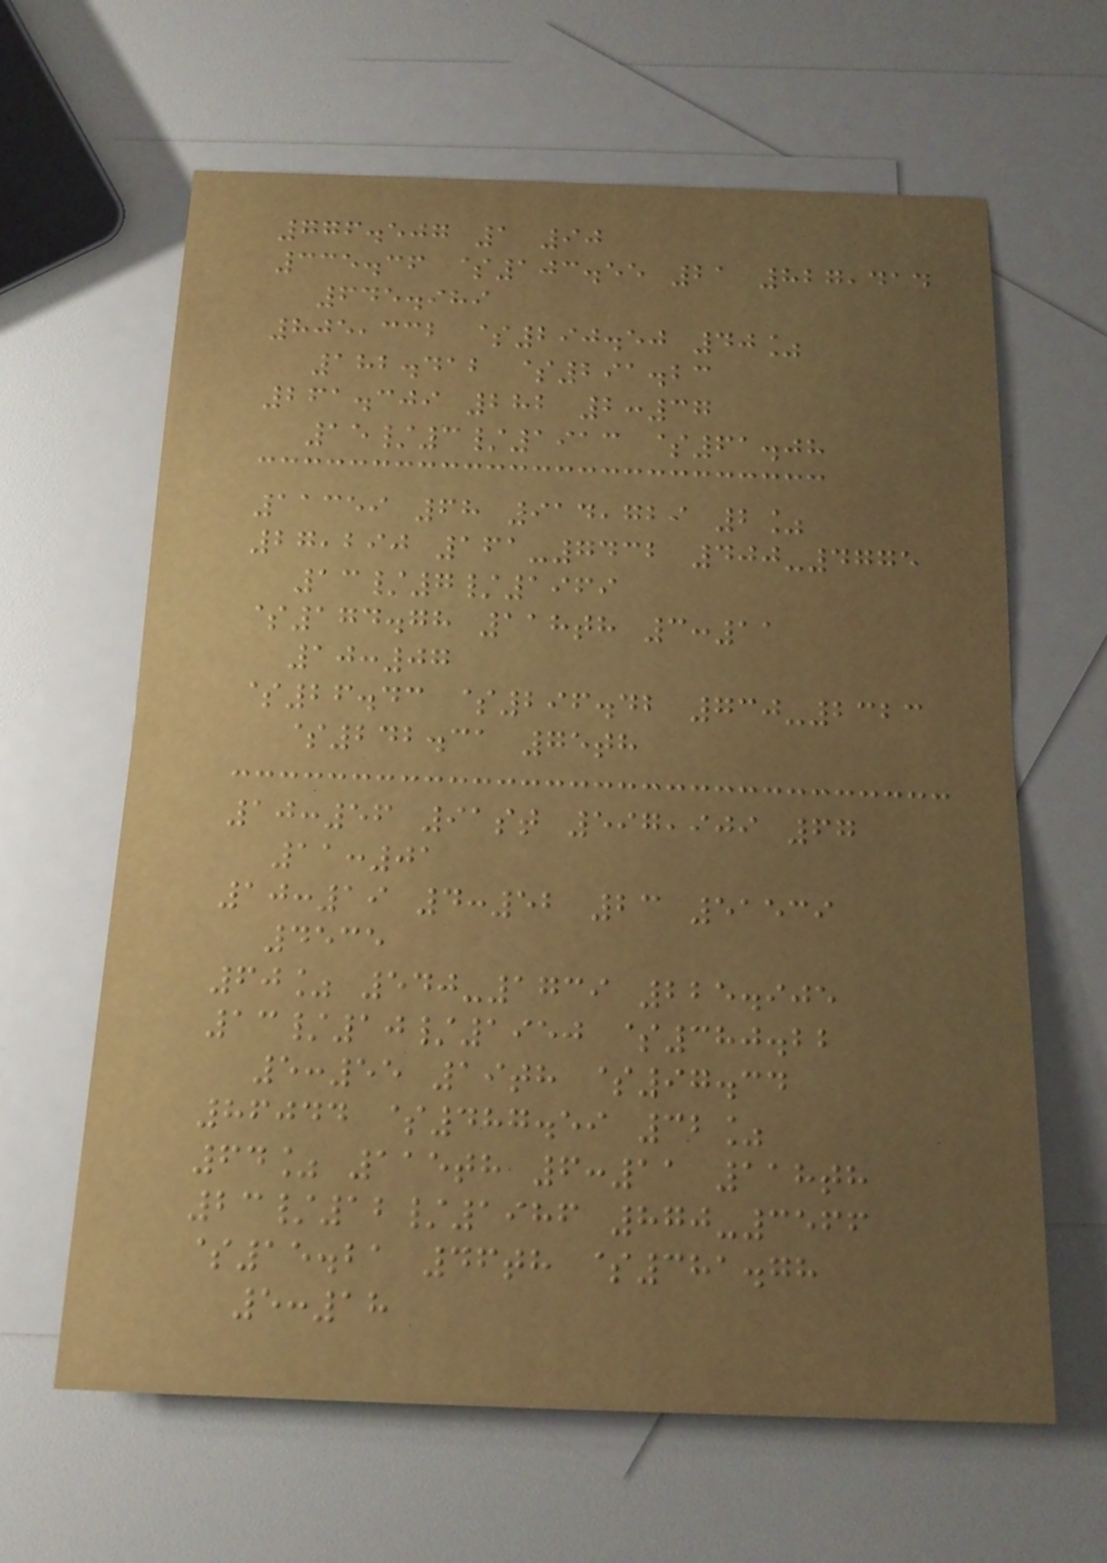776.507 1 90
335.36 $103.55 21 827,414
645.989
805,332 $290.50 40%
182.412 $291.23
261.309 282 2:37
15/3/1913 $61.08
11359 68 914,729 2%
27,290 161-7432 400-4775
13/7/1969
$174.78 118th 3:11
10:07
$26.43 $296.42 730-2323
$242.31 75th
10:56 91st 597,909 67
11:01
10:19 4:52 23 51539
4535
60% 540-1739 225.905
13/10/1950 $380.22
5:55 19th $97.34
86044 $487.59 32%
64% 115th 6:11 118th
23/12/1986 870-3566
$15.21 46th $381.78
5:18
